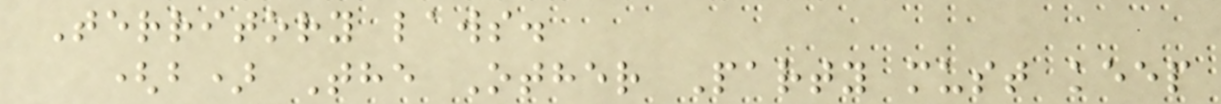Territory laws.
(b) The Other Party must keep
